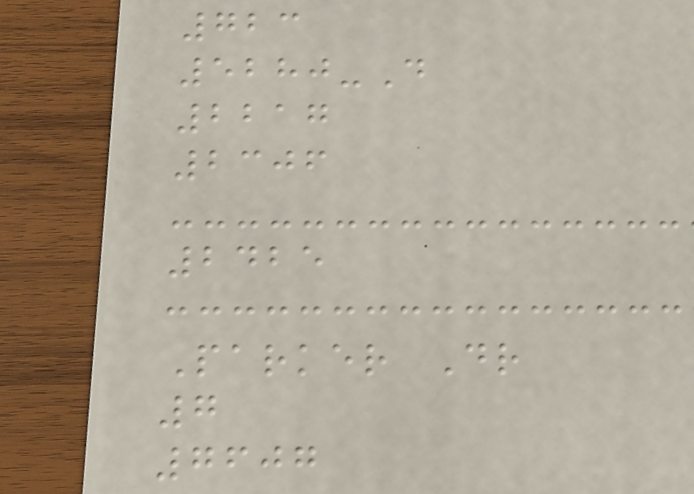723
5280-D
2217
2306
2425
Parker Dr
7
7607
